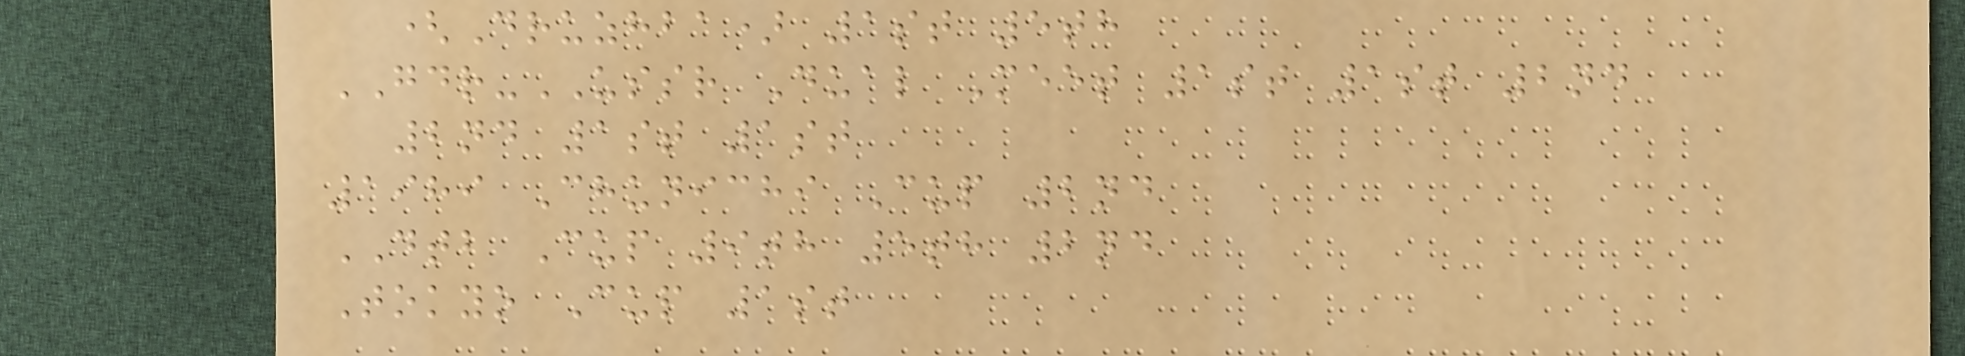(Druzhba) 1st 5th
GDR-USSR Dual Meet 1st 1st 2nd
2nd 1st 1st
1989 Chunichi Cup 2nd
DTB Cup 9th 5th 2nd
Tokyo Cup 1st
